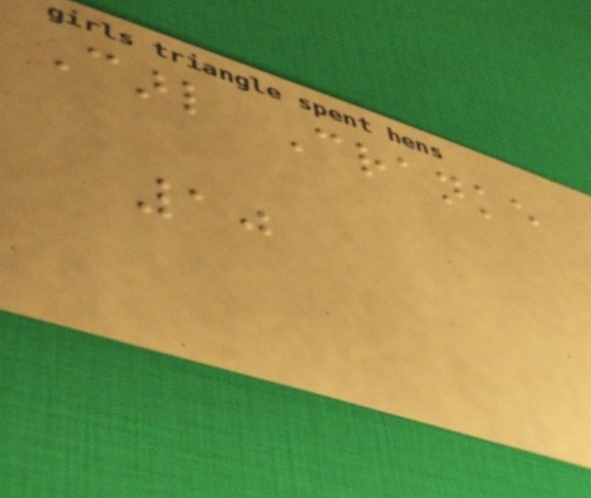Carl Cranke
10
